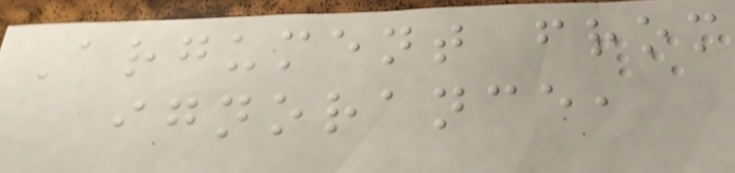Argument from
ignorance,
